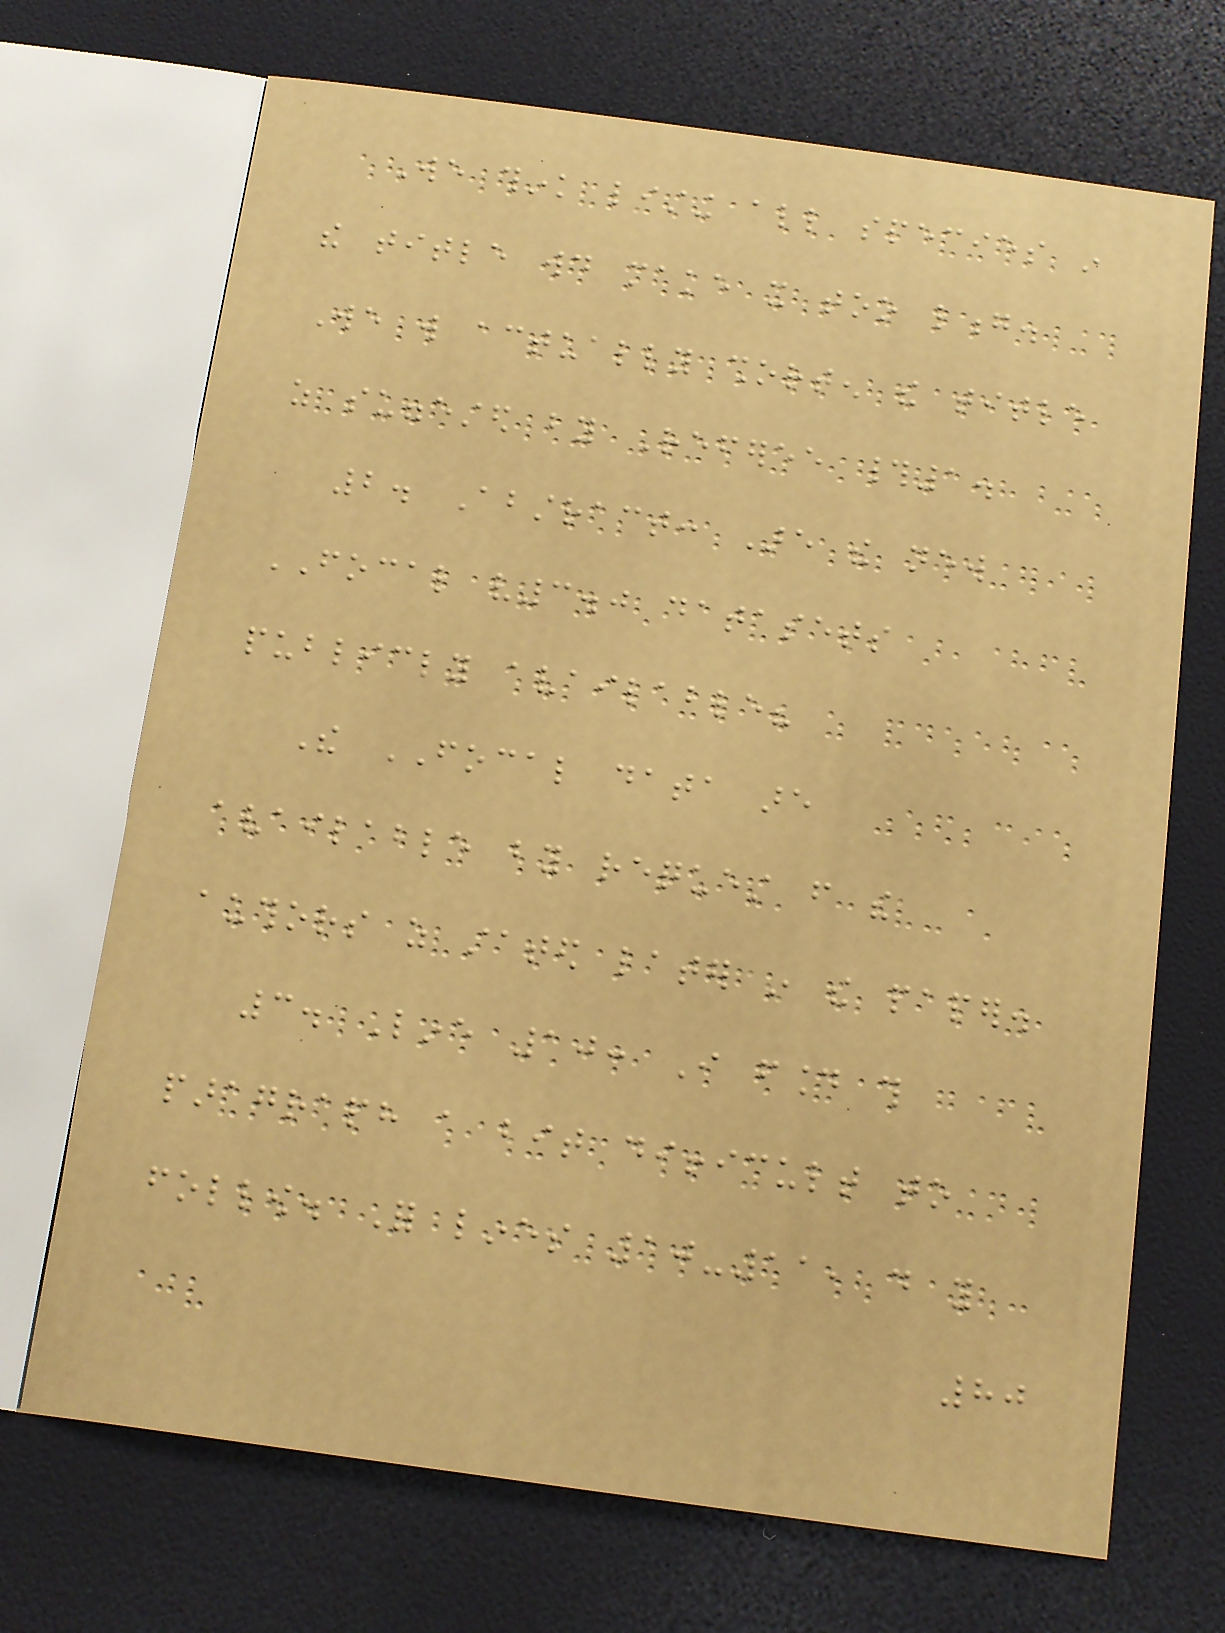We think listing all species in
the title would make it too long.
We will actually shorten the title
as suggested by Referee #1.
2. Abstract: Are the new
FOCAL v3.0 datasets
publicly available?
The FOCAL data are
available by request from the
authors as stated later in the paper.
3. Line 10: I found this
paragraph a bit difficult to
follow. For lines 10-11, do you
80
